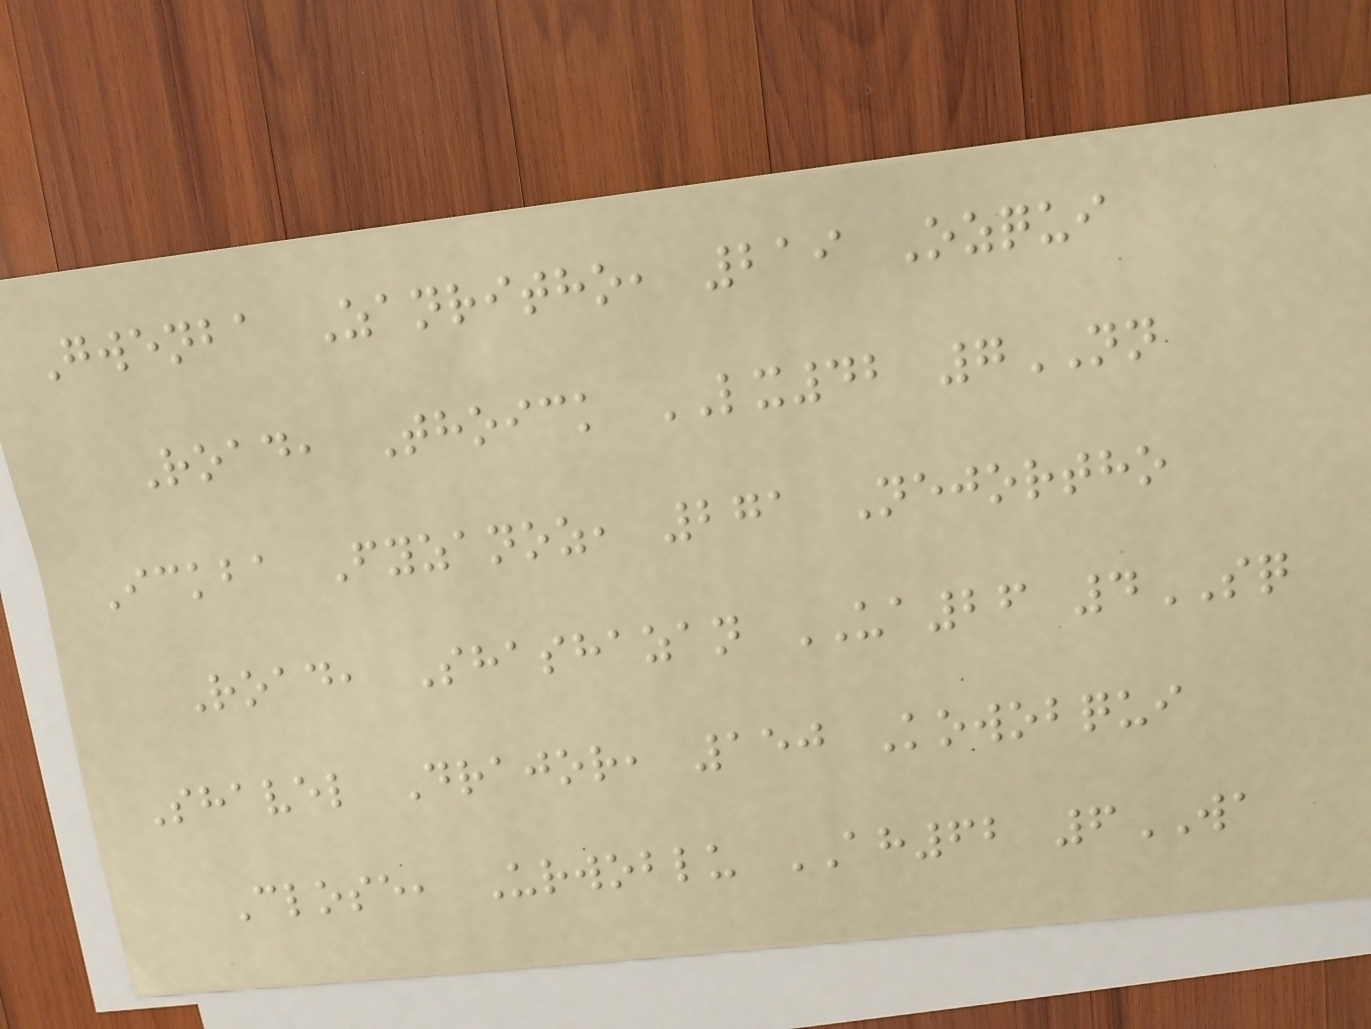Gwenba Zanritho, 219 Ozqui
Road, Thoick LX42 7NN
Ickba Fyzanoz, 271 Nejortho
Road, Shashazan UA26 4SQ
Shavel Drajor, 150 Kowobqui
Close, Urwoblu AH62 6WA
